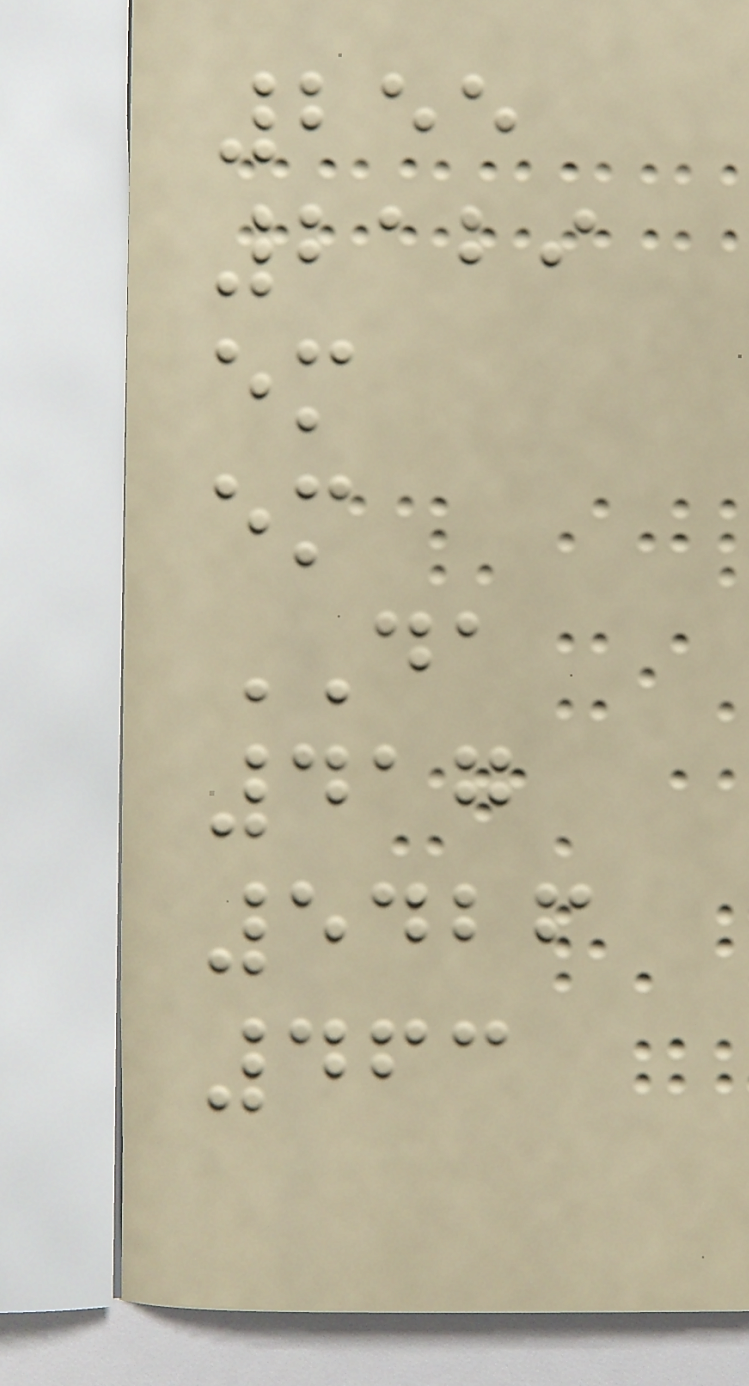255
2129
em
em
DA
417
5426
463
